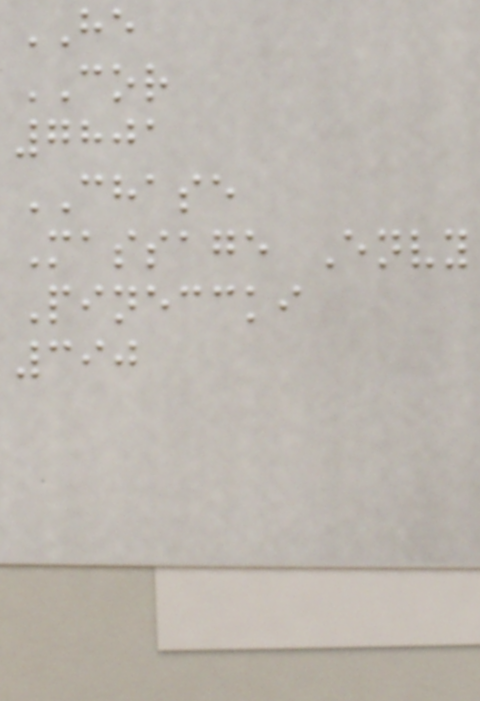HE
COR
7801
CHASE
Massage Envy
Pineccki
390
